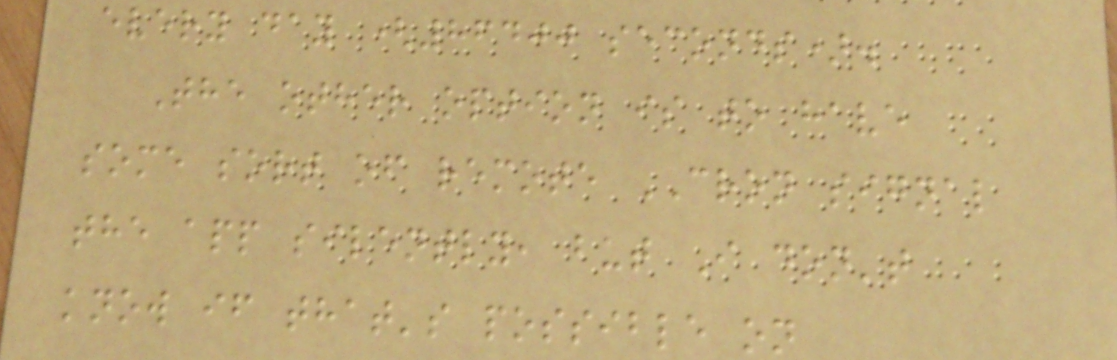every day (86400 seconds).
The other option is to have
some sort of remote CRON signal
the app silently, but I don't
know if that's possible on
